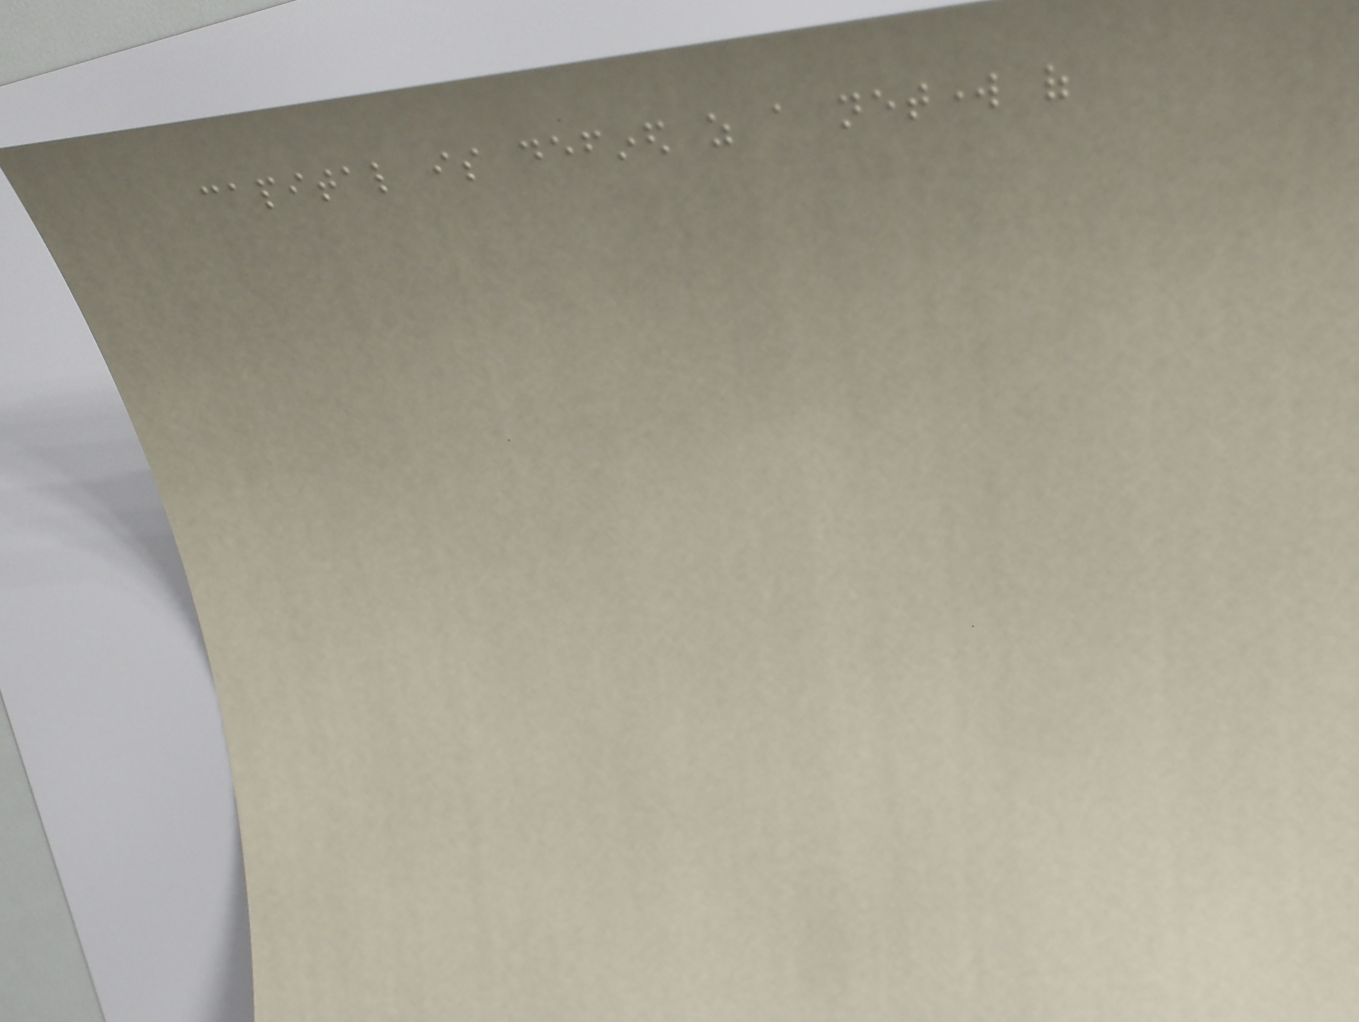capital is defined as a network of
